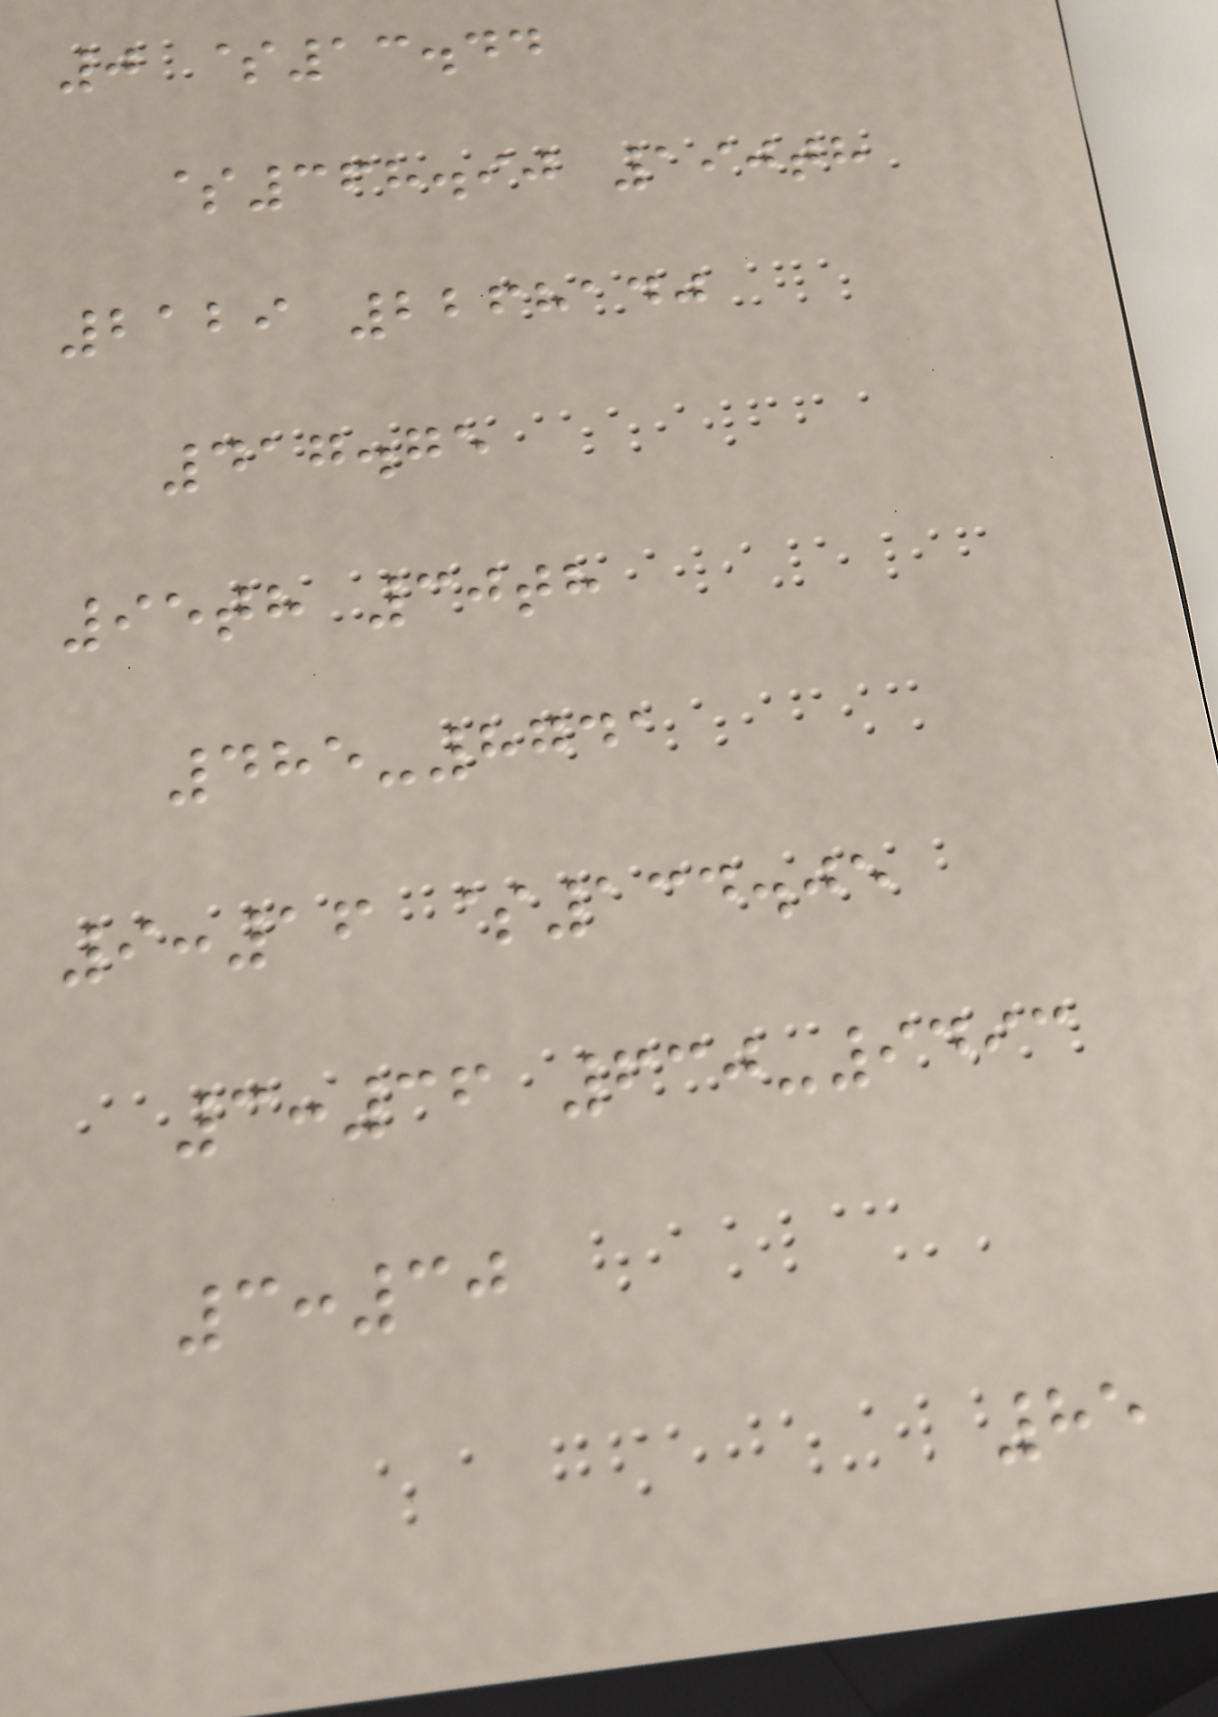0 $13.44
$368.90 190th
2129 2268140
417.75
95th 30th
485-8741
9:16 $134.05
3:36 630-9493
3:30
85
